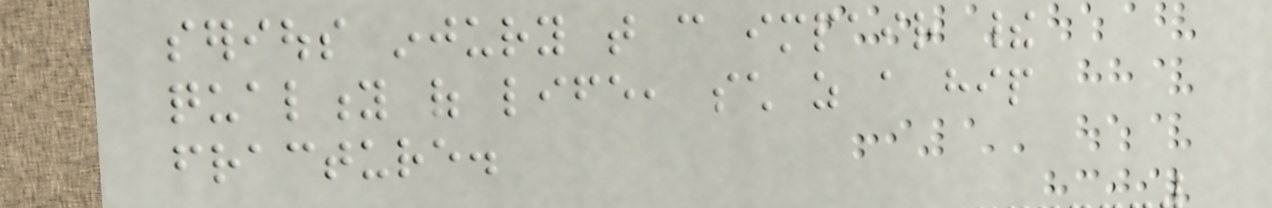serious injury that can impair their
quality of life, such as a hip
fracture.
